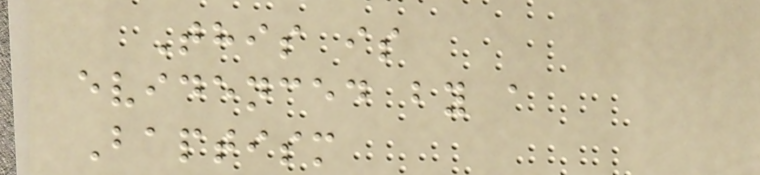This is
evidenced by a
Baptism
